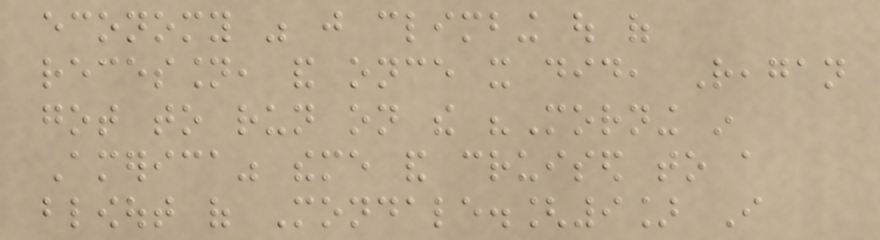economy was just climbing out of
recession, and once it did, Reagan
got to run on the "Morning in
America" theme and cruised to a
blowout of Mondale.[9] I
